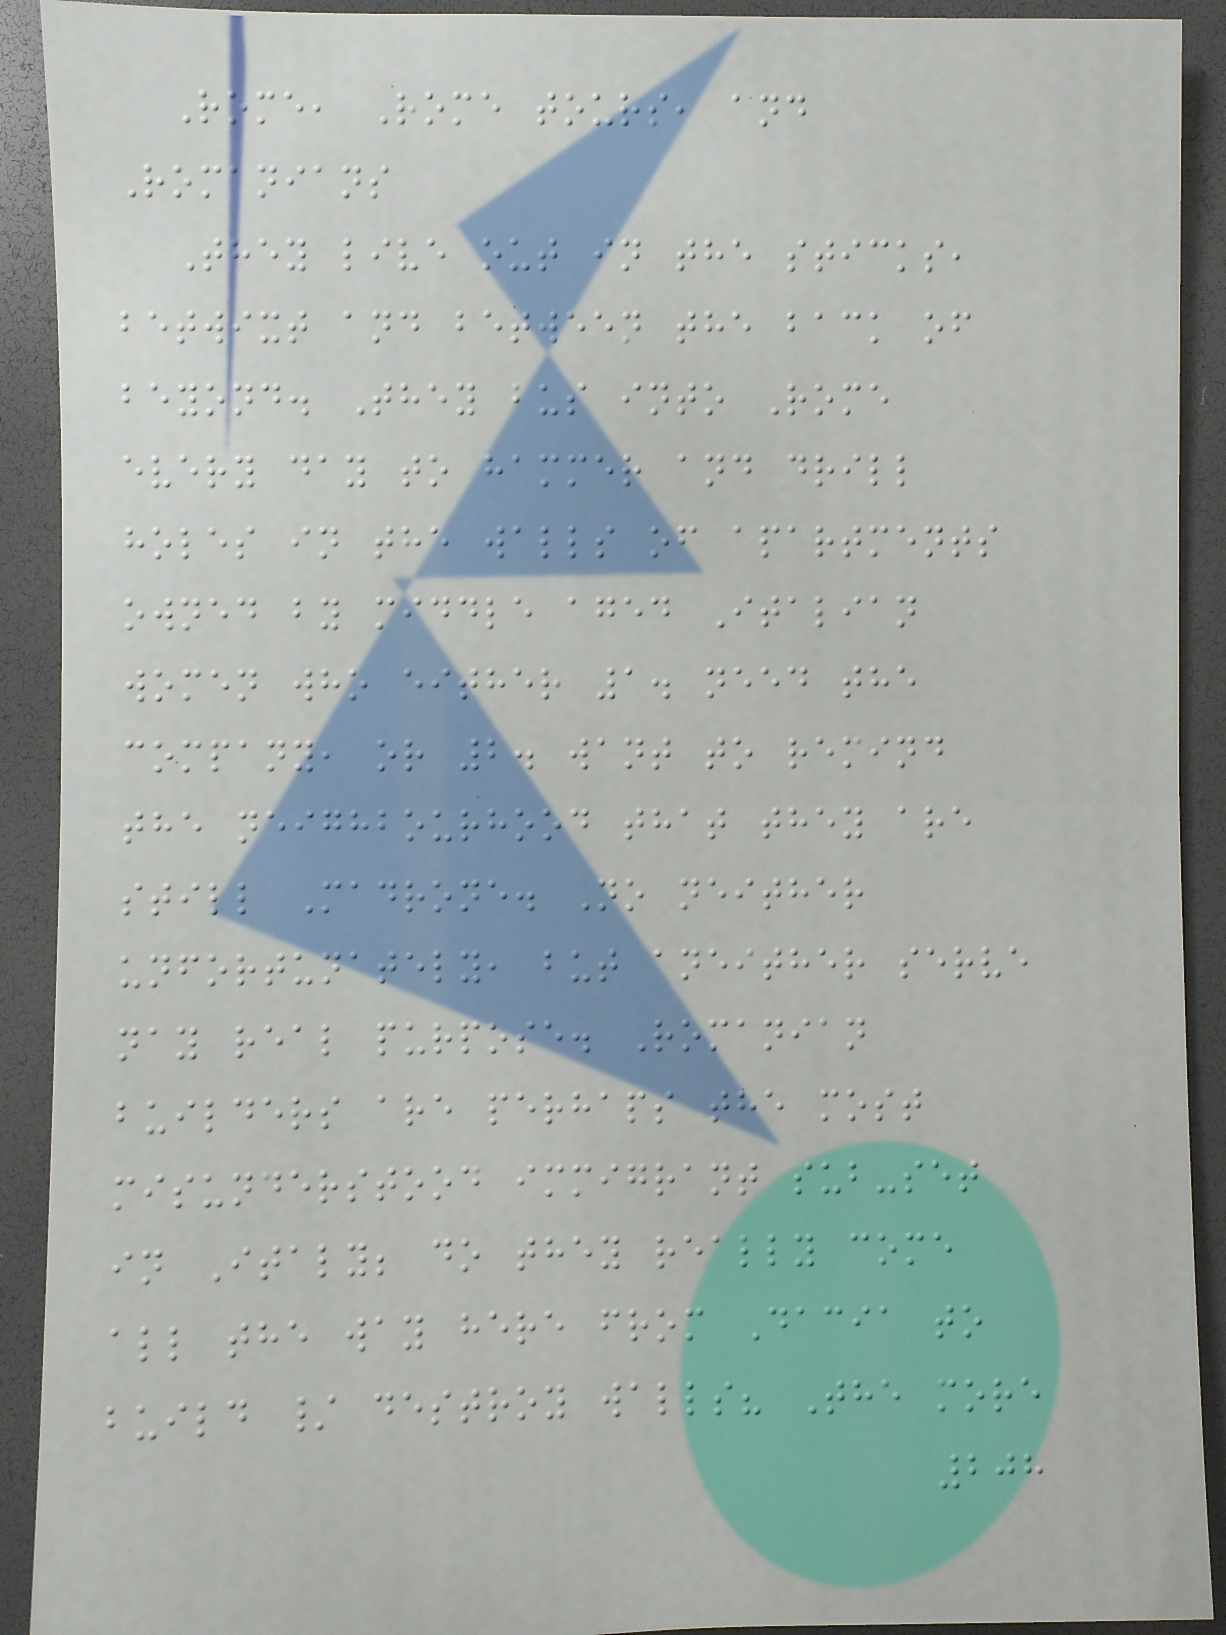Rome, Rome tours, and
Romanians
They live out in the sticks,
betwixt and between the back of
beyond. They bus into Rome
every day to hammer and drill
holes in the walls of apartments
owned by middle aged Italian
women who either 1. need the
company, or 2. want to remind
the neighbourhood that they are
still Madrone. No neither
unfortunately, but aneither serve
nay real purpose. Romanian
builders are perhaps the most
misunderstood immigrant sub-set
in Italy; do they really come
all the way here from Dacia to
build / destroy walls? The more
208
